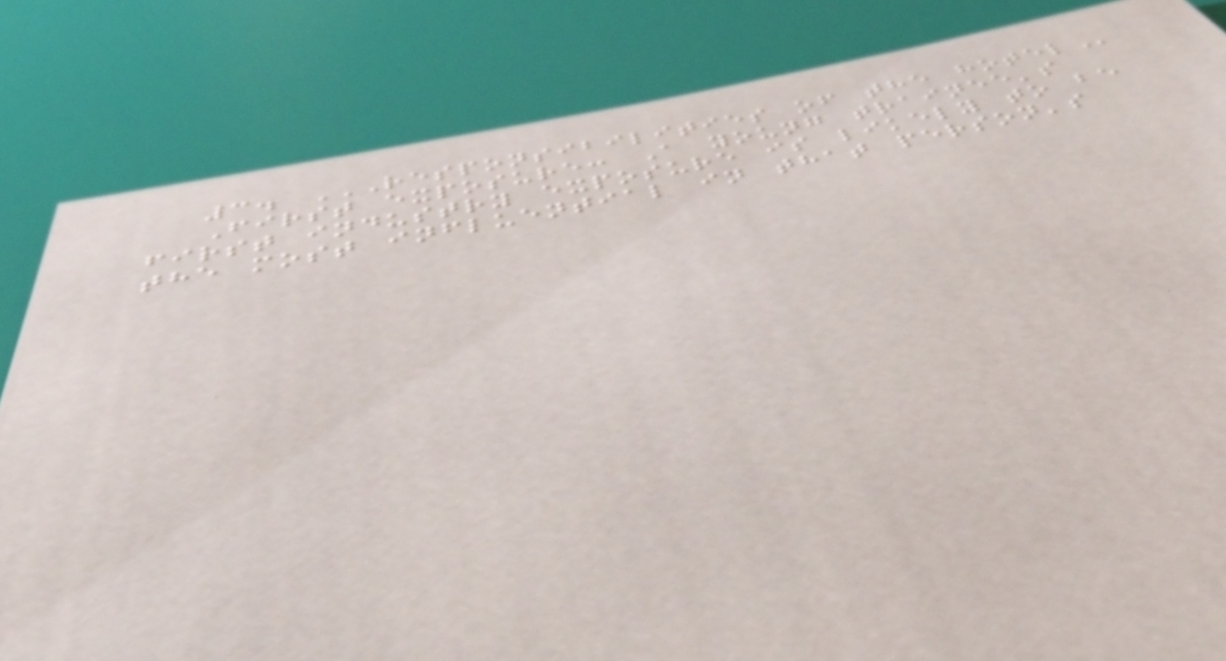3. RESPONSIBILITIES OF THE HOTEL
First exposure: A young trainee's
first industry exposure is likely to be
the most influential in that person's
